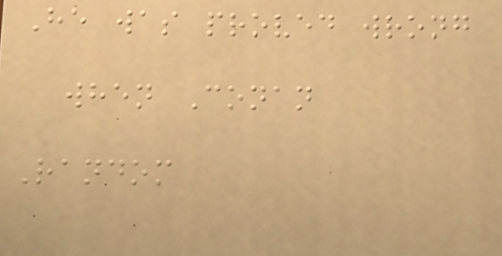He was proved wrong
when Conan
Random
